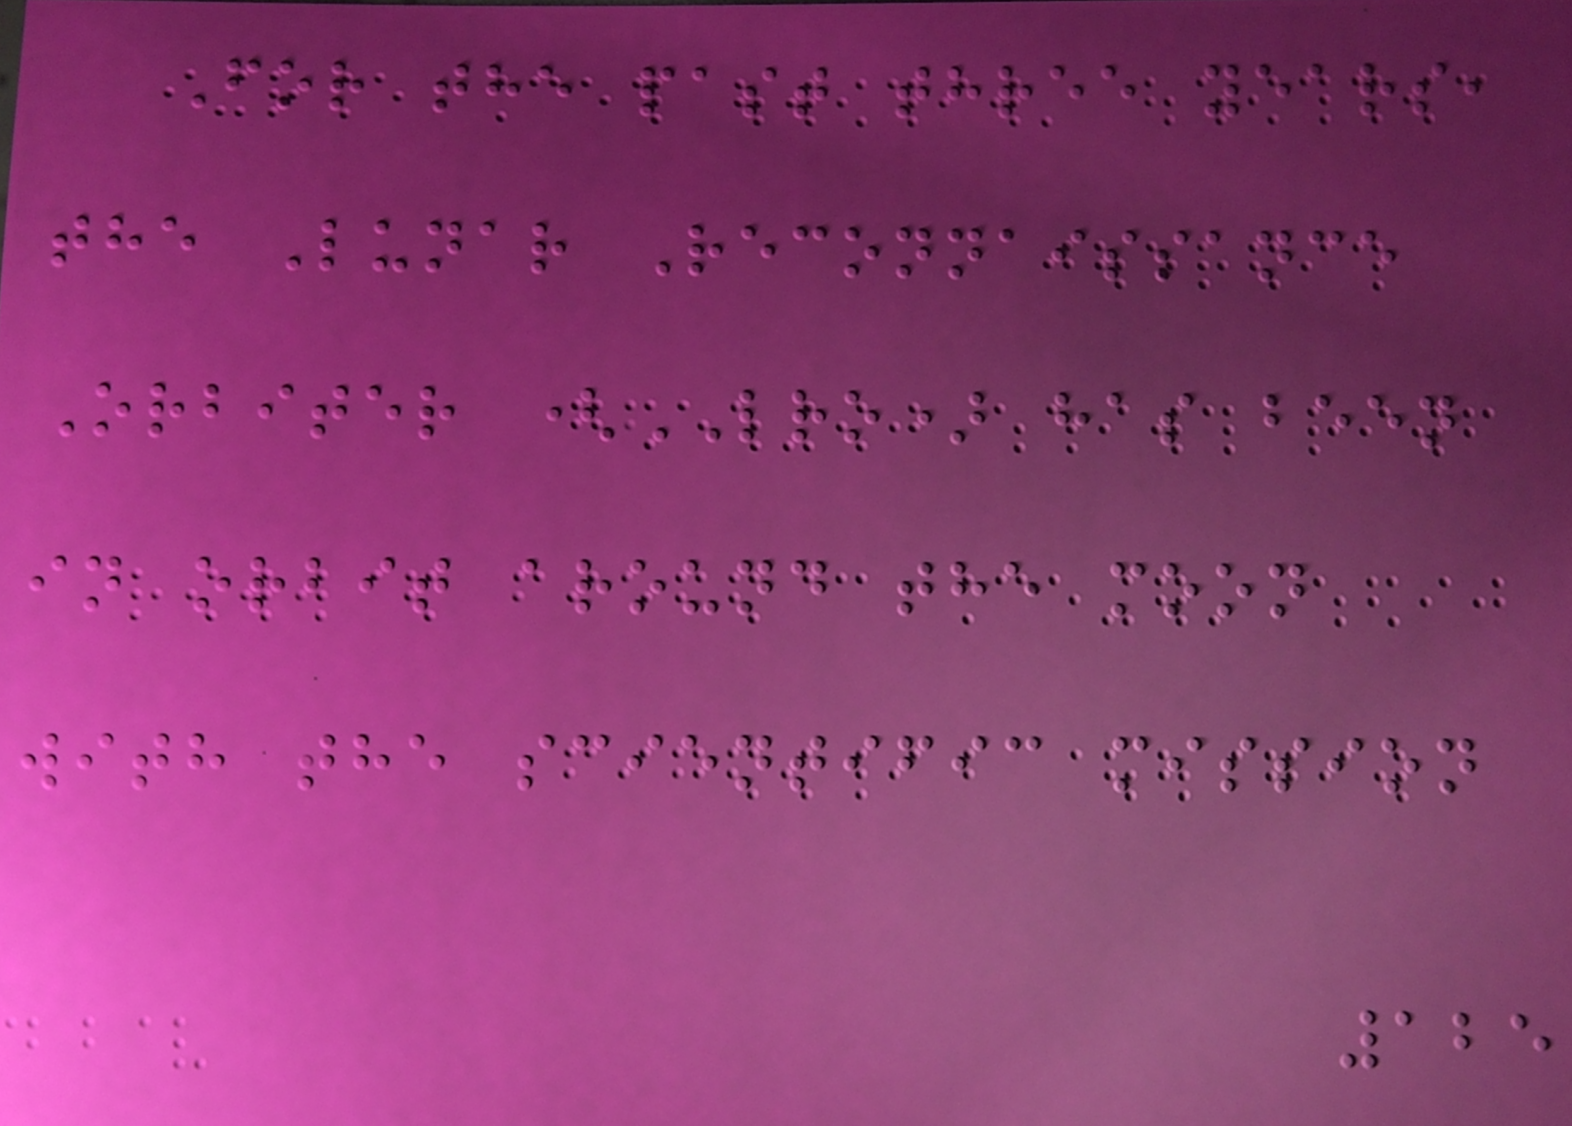For the past three years,
the Lunar Reconnaissance
Orbiter (LRO) has been
in orbit around the moon
with the scientific mission
125
